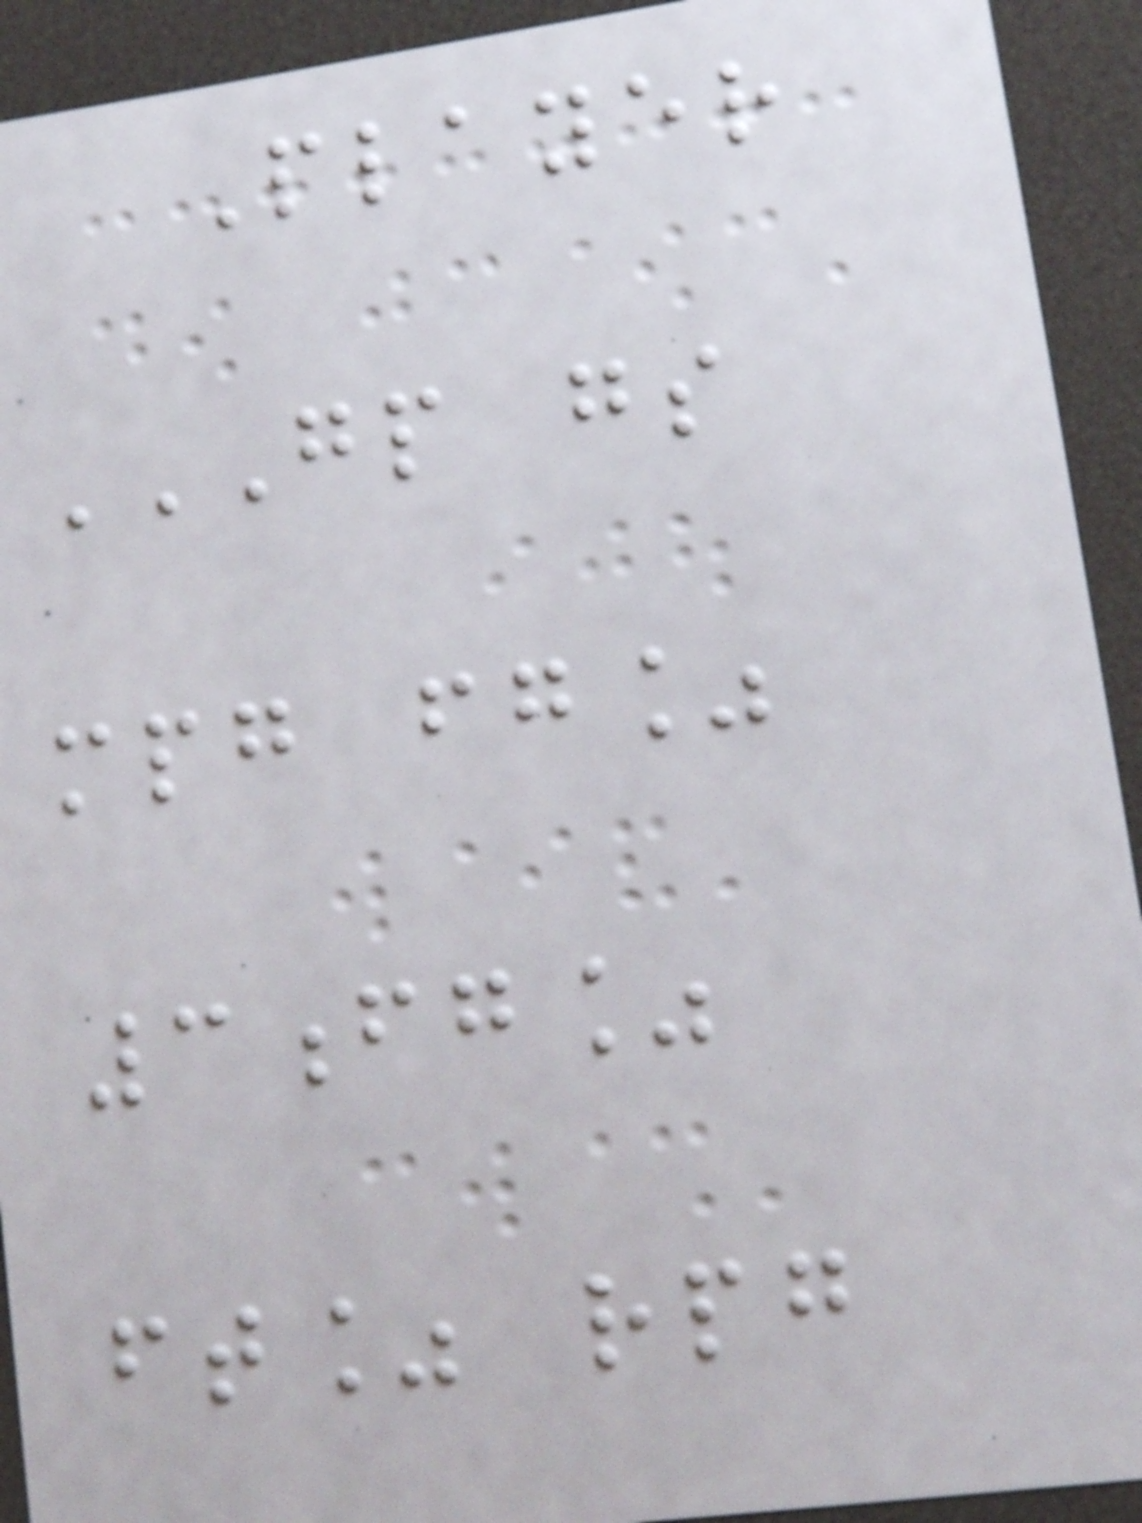Player
GP GS
MPG FG%
3FG%
FT% RPG
